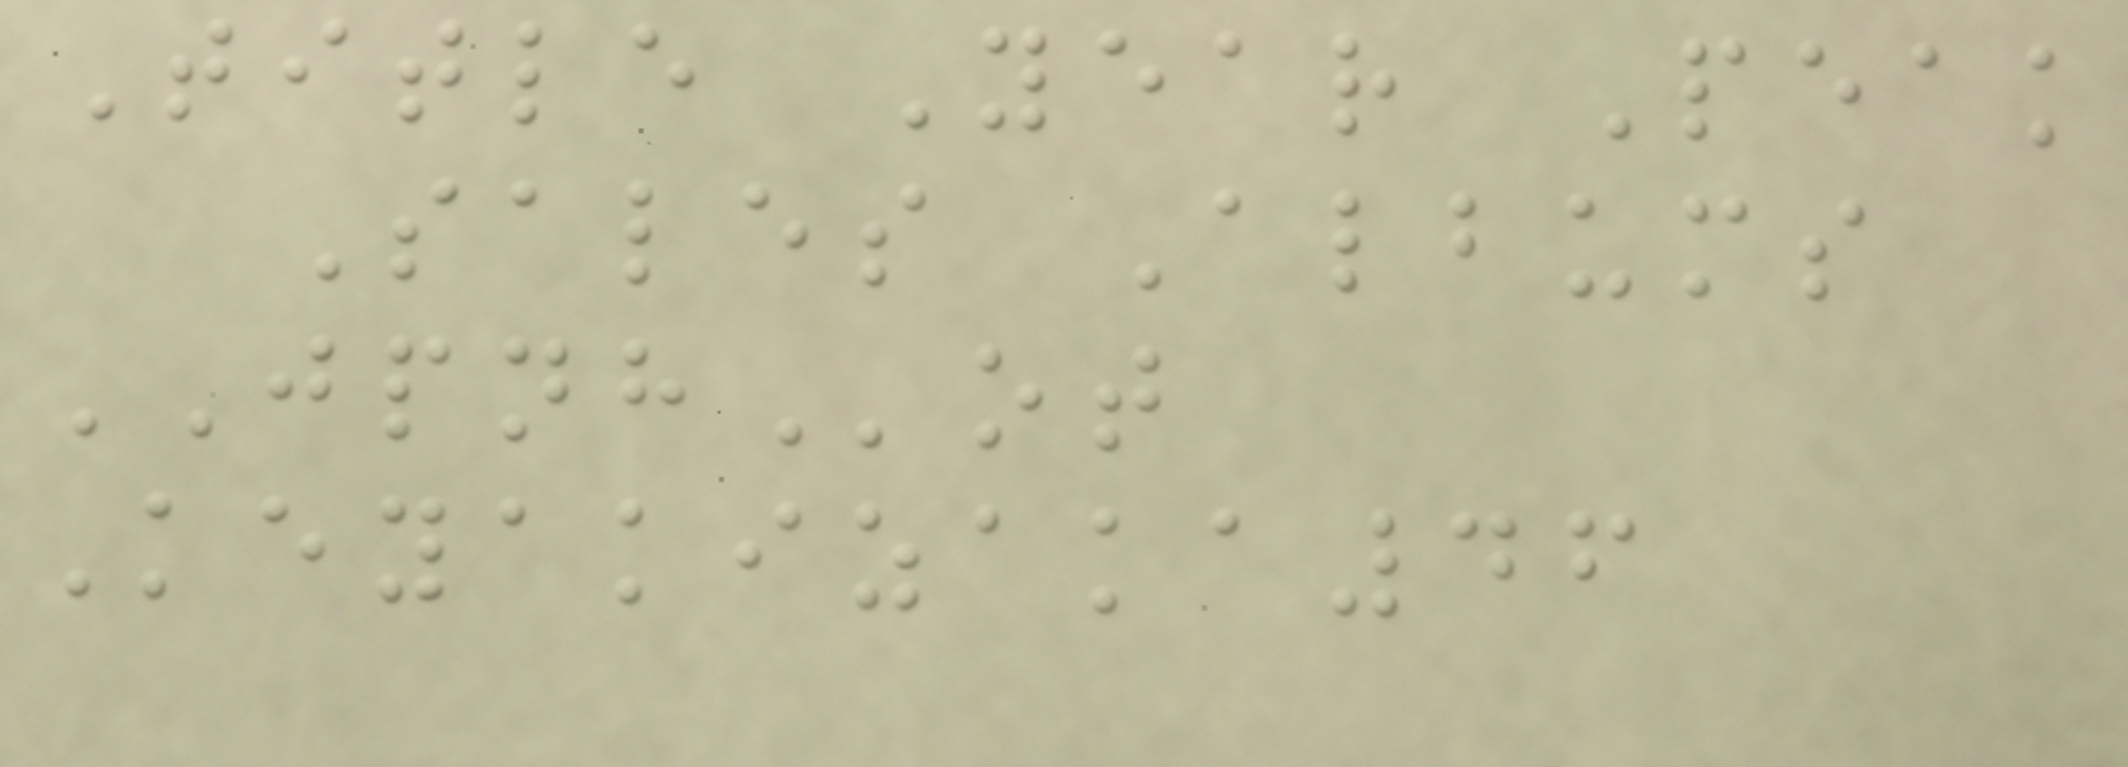Title Year Peak
Sales Albums
JPNHot
Keyakizaka46
